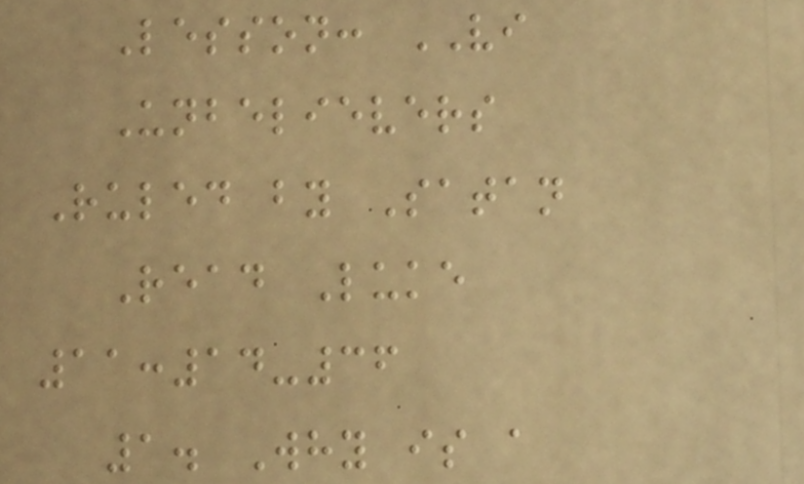Lesson: VI
Unbelievers
Ruled by Satan
Read Luke
11:14-36
1. Why is a
